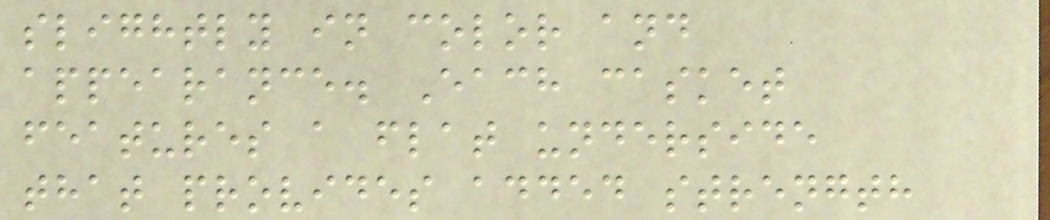slightly in color and
appearance. Each casket
features a flat underside
that provides added strength
